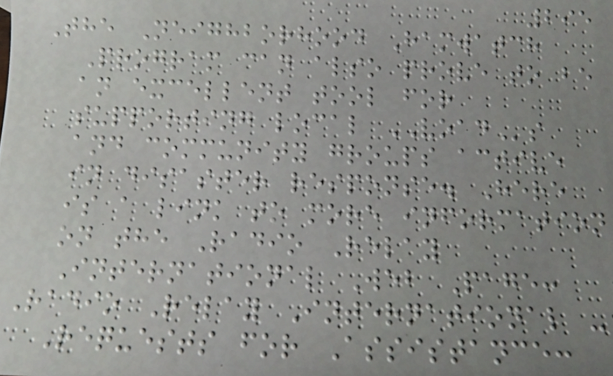295
The Neighborhood Hamwatch
Program can also prove to be
an excellent tool for
supporting local VOADs
and community groups active
in disaster response. Here
is a link to more information
on the Radio Relay
International Web Page:
Radio Relay International -
Requests for Assistance:
